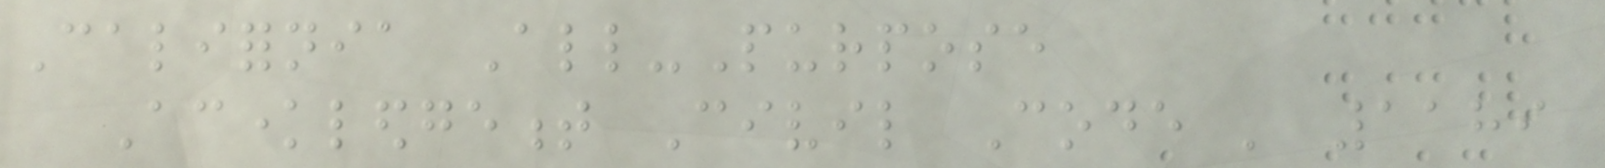California All-Purpose
Acknowledgement Civil Code ' 1189
